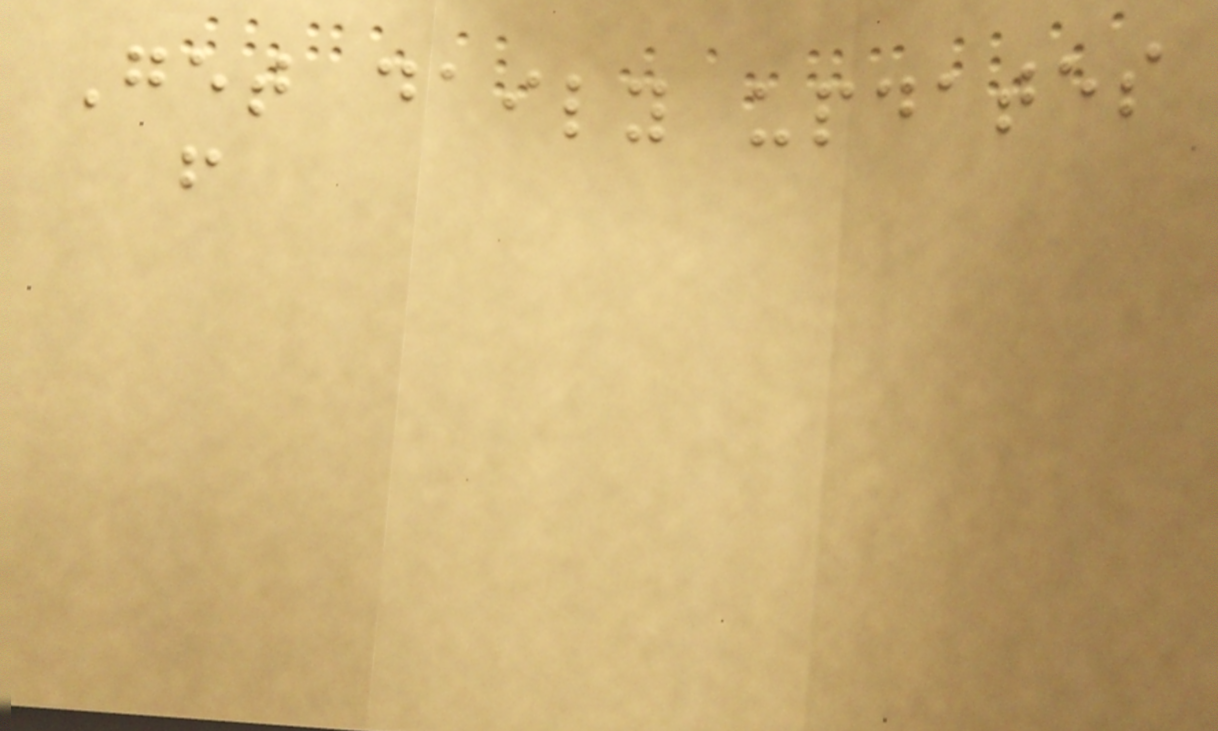Get daily updates
from
